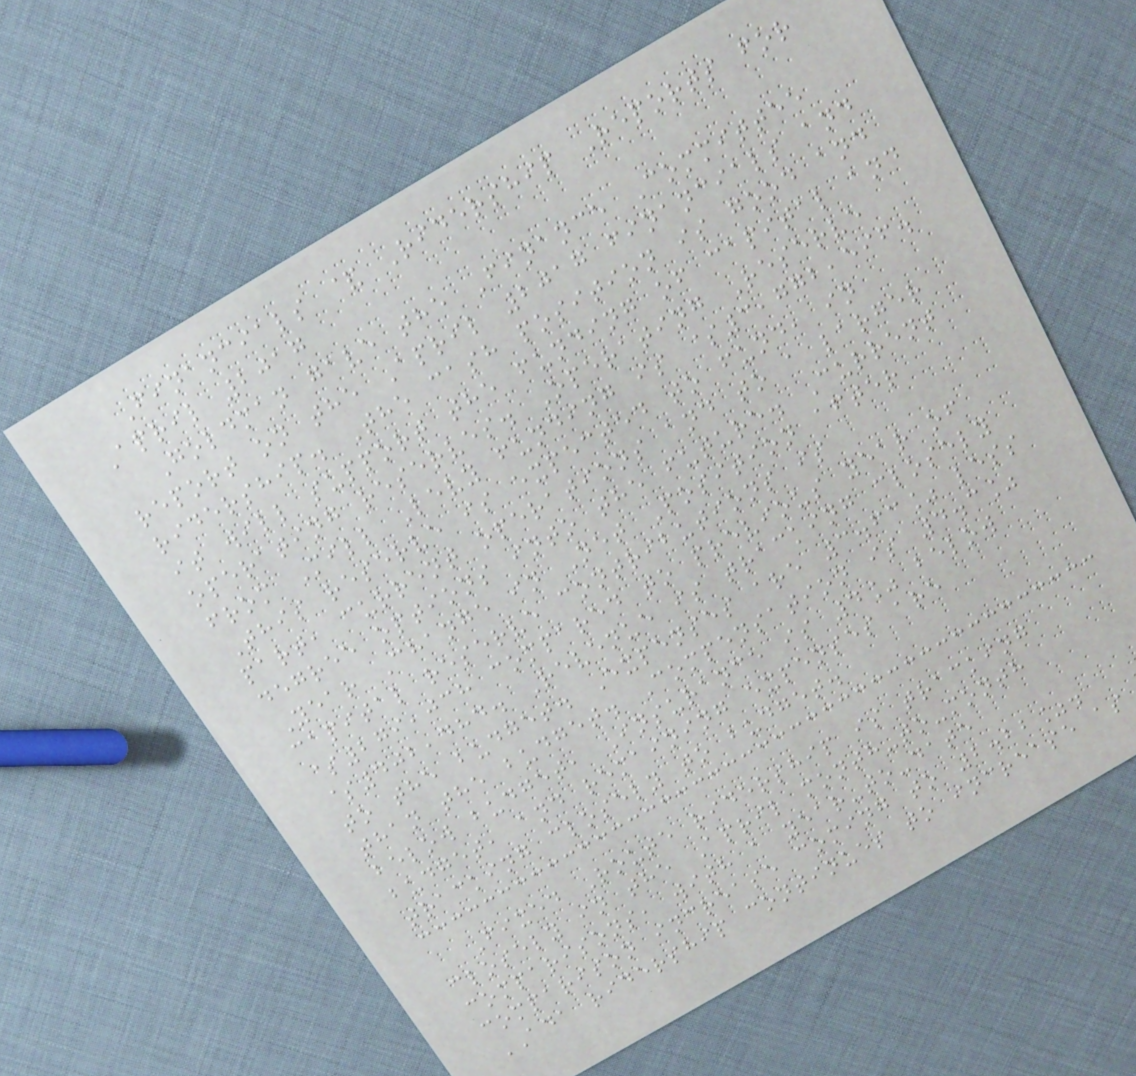Financials & Ridership Reports for
April 2017
Goldman gave the Finance Committee
report on the April 2017 financials and
ridership. The cash position is good and
it will support the funding of capital and
operating reserves. Operating Reserve
from Mill Levy funding is $3,772,596.
This reserve is expected to fund, in
part, current operations and to a larger
degree options into the future. Current
Year Change in Net Position after
capital reserve contributions is
$279,038 compared to previous year of
$402,484. Revenue is tracking closely
to the budget. Expenses are 3.63% less
than the budget. Compensation is 4.3%
below budget, Insurance is 4% below
budget, and remaining expenses are
tracking closely to budget.
Fixed Route ridership is tracking
closely in the April month-to-month
comparisons, with a year-to-date
comparison increase coming to 2.22%.
ADA ridership continues to increase as
